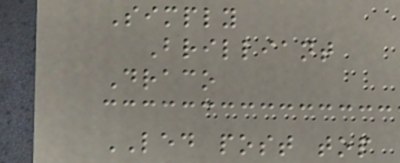Simply
Brilliant
Draco
LED post top
